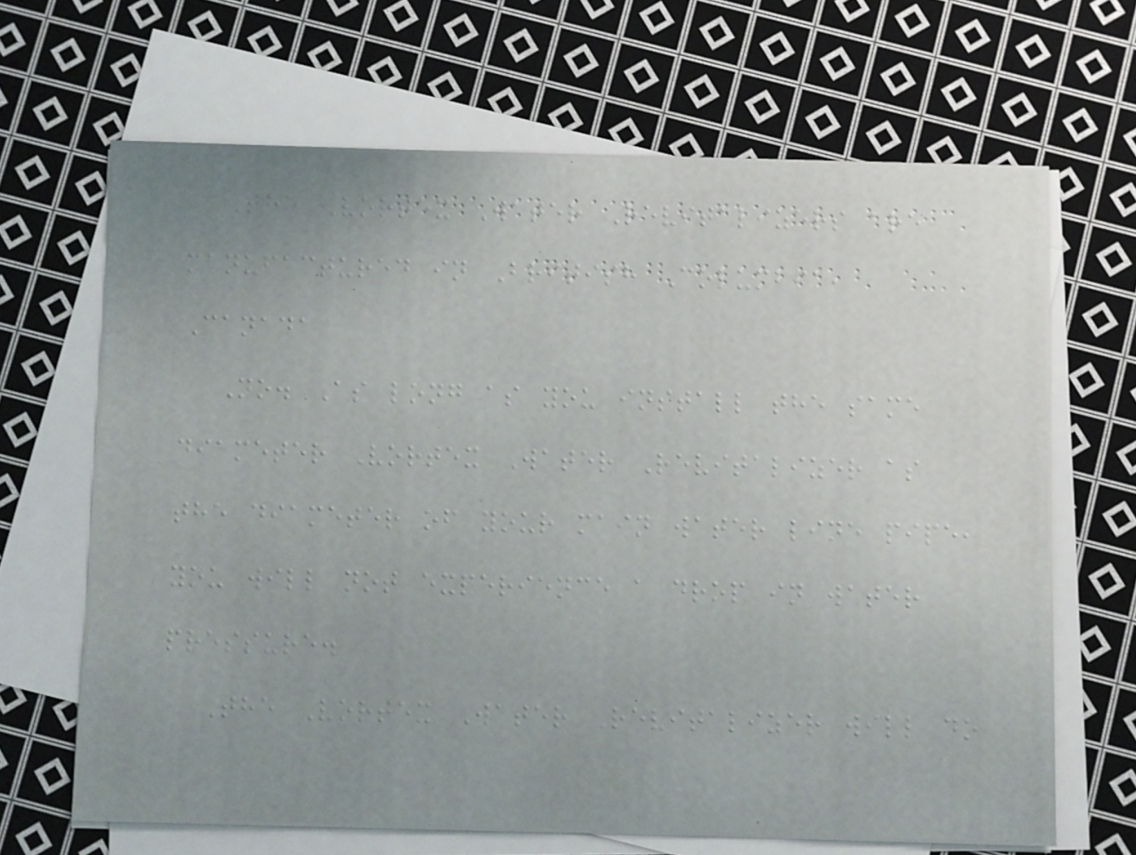The Vortex Water Revitalizers are
manufactured in British Columbia,
Canada
No. As long as you install the same
diameter Vortex Water Revitalizer as
the diameter of your main water line pipe,
you will not experience a drop in water
pressure.
The Vortex Water Revitalizer will do
